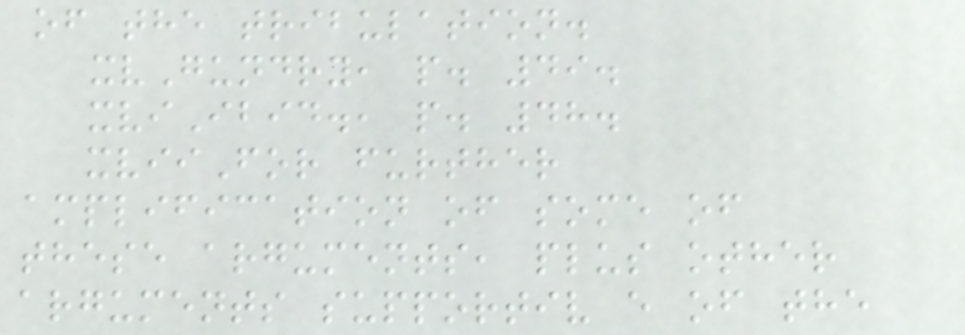of the tribulation.
xvGundry, p. 49.
xviIbid., p. 48.
xviiFor further
amplification of some of
these arguments, plus other
arguments supportiv e of the
